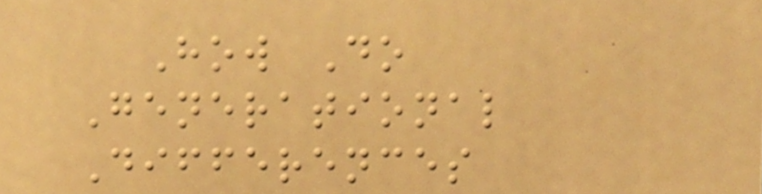How Do
Generational
Differences
